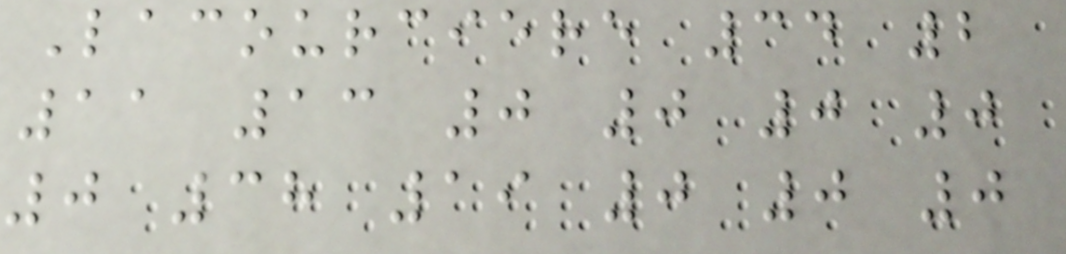Lacourciere 34 2
11 13 0 0 0 0
0 38 19 0 0 0
